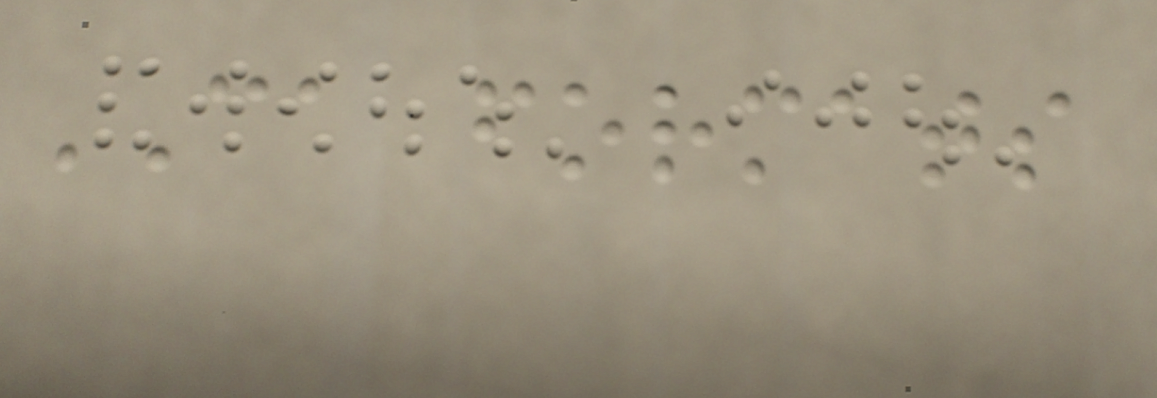CA formats
